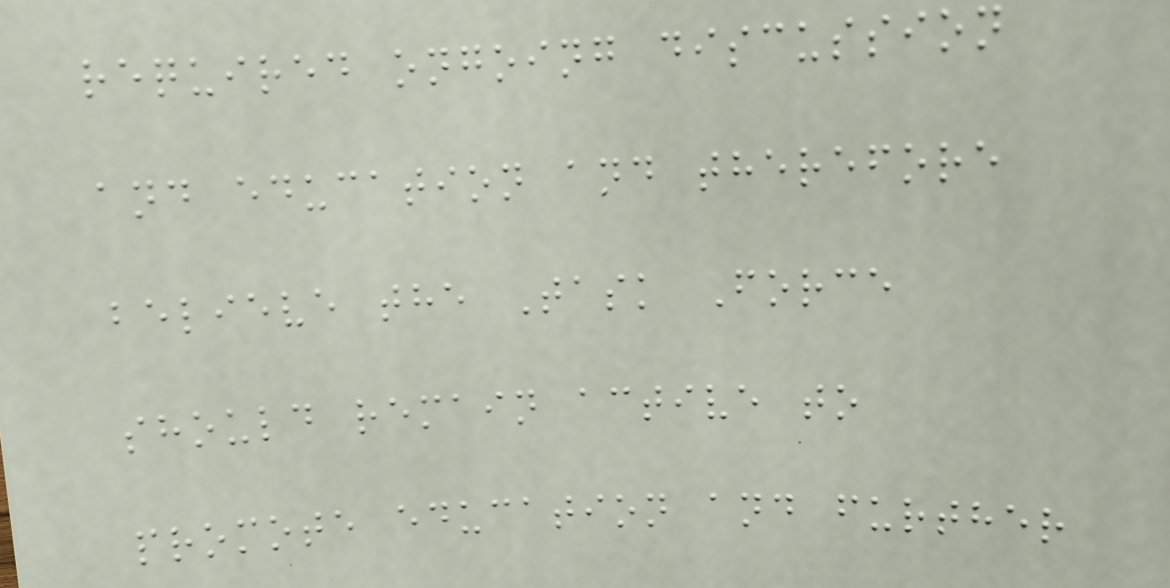required ongoing discussion
and education and therefore
believe the Task Force
should remain active to
promote education and further
